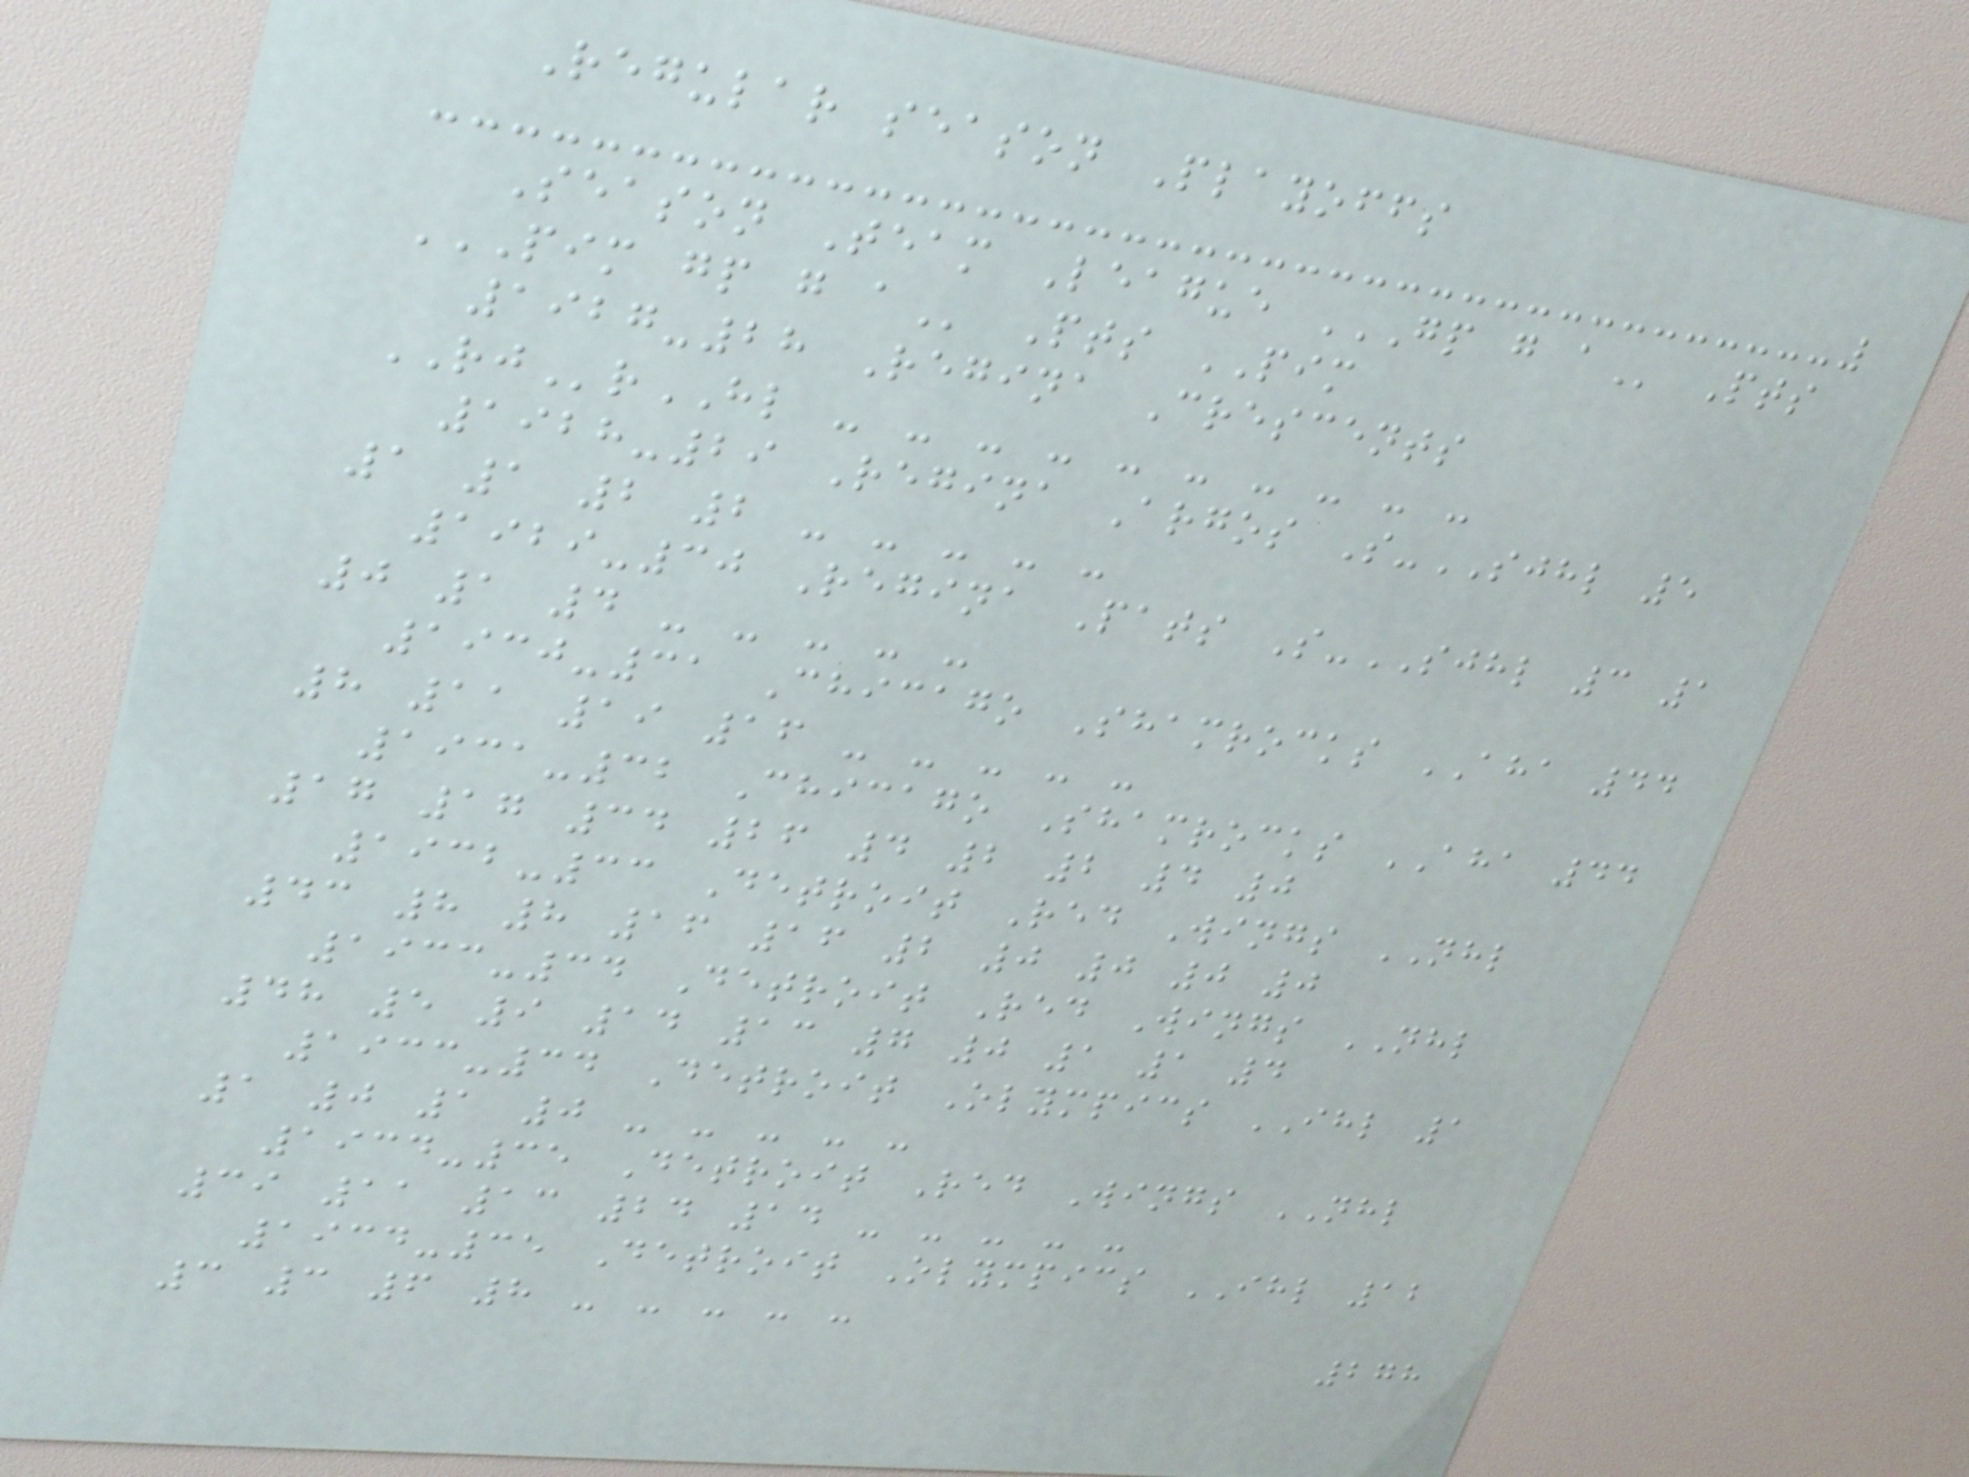Regular season Playoffs
Season Team League GP G A Pts
PIM GP G A Pts PIM
1927-28 Regina Crescents
RJrHL - - - - - - - - - -
1928-29 Regina Argos S-SJHL 5
1 1 2 2 - - - - -
1929-30 Regina Pats S-SJHL 3 1
0 1 4 - - - - -
1930-31 Chicago Shamrocks AHA 44
8 11 19 16 - - - - -
1931-32 Chicago Shamrocks AHA 44
17 17 34 26 4 2 2 4 0
1932-33 Detroit Red Wings NHL
43 8 8 16 16 2 0 0 0 0
1933-34 Detroit Red Wings NHL
48 5 9 14 13 7 0 1 1 4
1933-34 Detroit Olympics IHL 1
1 0 1 0 - - - - -
1934-35 Detroit Red Wings NHL
39 11 13 24 14 - - - - -
1934-35 Detroit Olympics IHL 12
3 3 6 8 - - - - -
278
